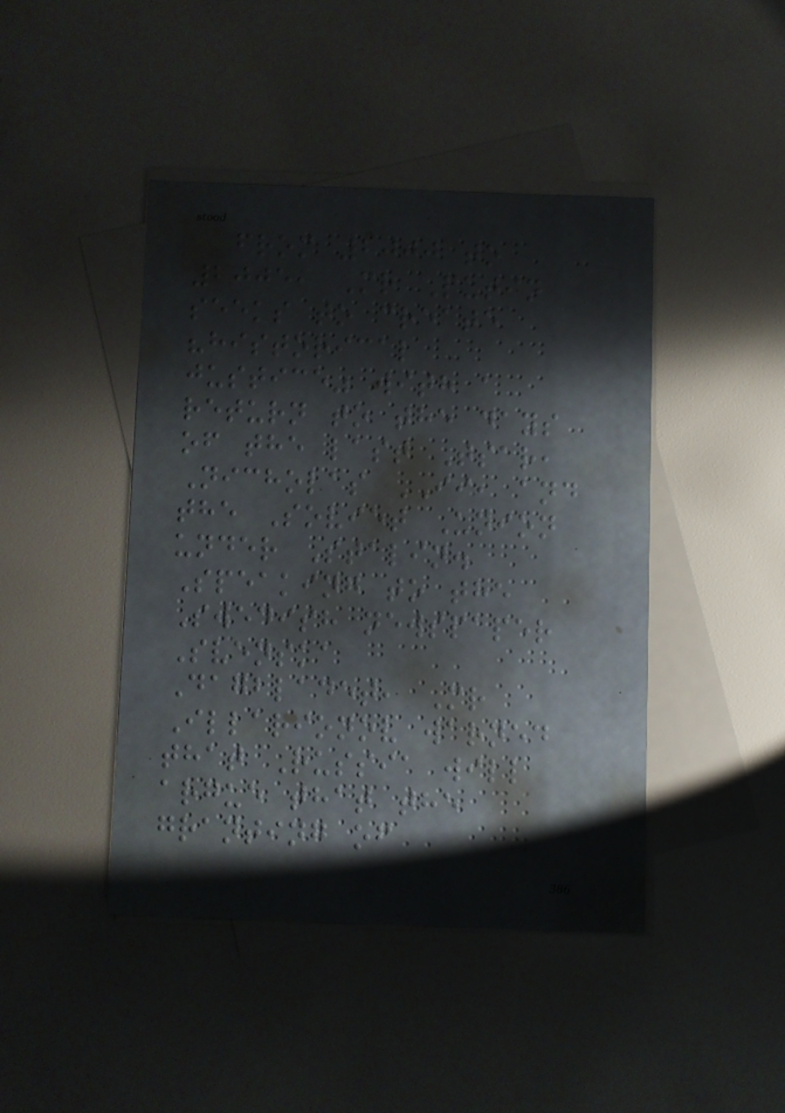from 2000 to
2005, Mr Putin
seeks to create
"historical
justice" with a
return to the days
of the last Tsar,
Nicholas II, and
the Soviet Union
under Stalin.
Speaking to the
Swedish newspaper
Svenska
Dagbladet, Mr
Illarionov warned
that Russia will
argue that the
granting of
